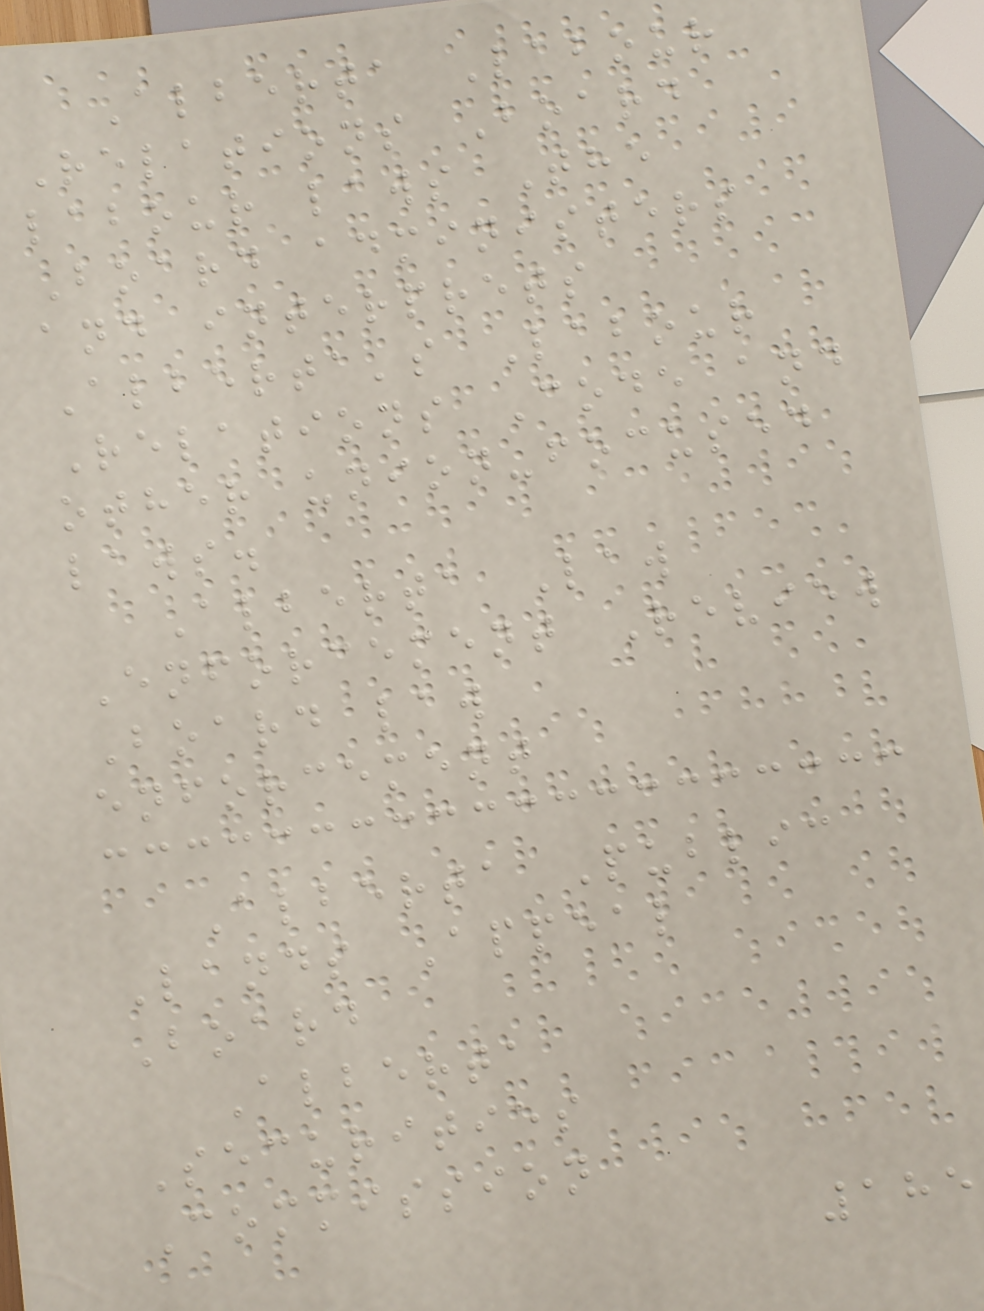Alberta Labour
Relations Board
labour laws The
Board administers
and interprets
Alberta's Labour
Relations Code and
other union-focused
laws.
Alberta Law
Enforcement Review
Board law
enforcement
Alberta Public
Lands Appeal
Board
Alberta
Securities
Commission
185
